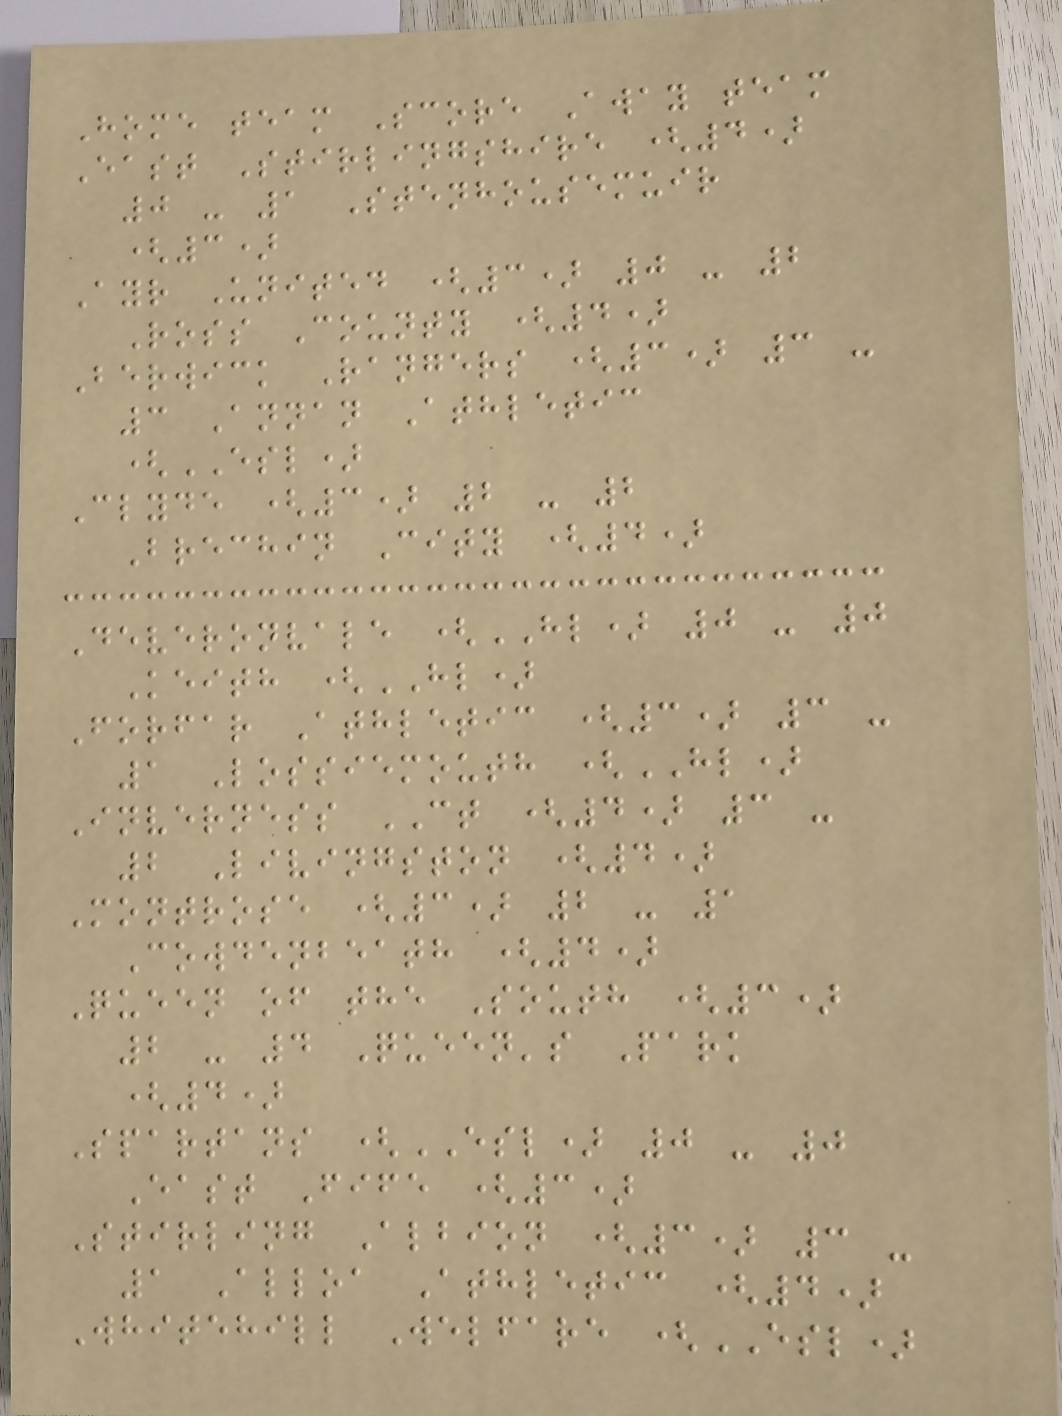Home team Score Away team
East Stirlingshire (4)
0 - 1 Stenhousemuir
(3)
Ayr United (3) 0 - 2
Ross County (4)
Berwick Rangers (3) 3 -
3 Annan Athletic
(ESL)
Clyde (3) 2 - 2
Brechin City (4)
Deveronvale (HL) 0 - 0
Keith (HL)
Forfar Athletic (3) 3 -
1 Lossiemouth (HL)
Inverness CT (4) 3 -
2 Livingston (4)
Montrose (3) 2 - 1
Cowdenbeath (4)
Queen of the South (3)
2 - 4 Queen's Park
(4)
Spartans (ESL) 0 - 0
East Fife (3)
Stirling Albion (3) 3 -
1 Alloa Athletic (4)
Whitehill Welfare (ESL)
